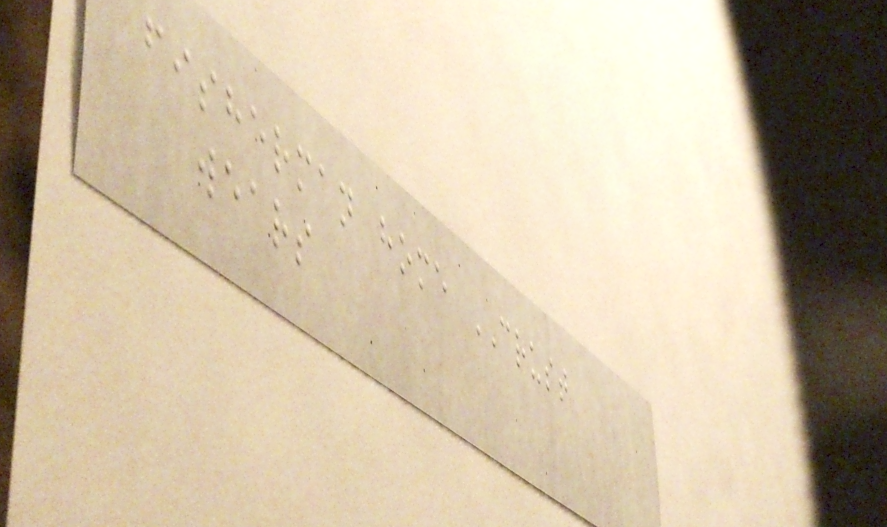fisherman home CRUST
wears
